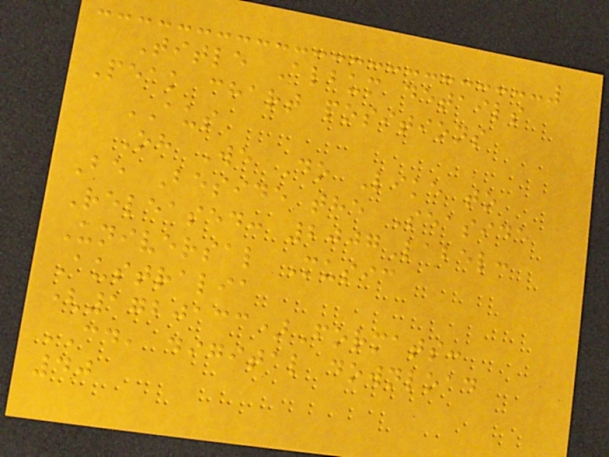Title Album details
Peak chart positions
AUS
Oh We Do Like to
Be Beside the Seaside
Released: 2007Label:
Universal Music
Australia
(1720133)Formats:
CD, digital download
40
